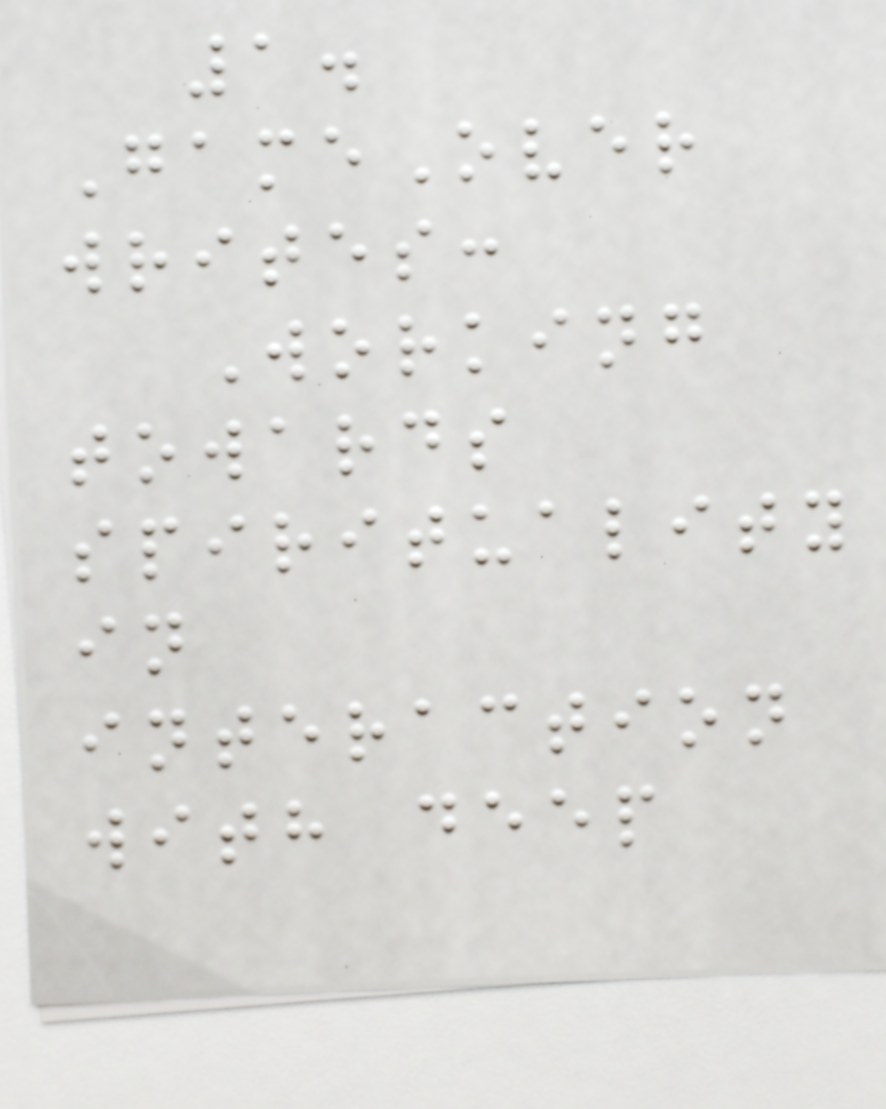1.
GameOver
writes:
Working
towards
spirituality
in
interaction
with deep
